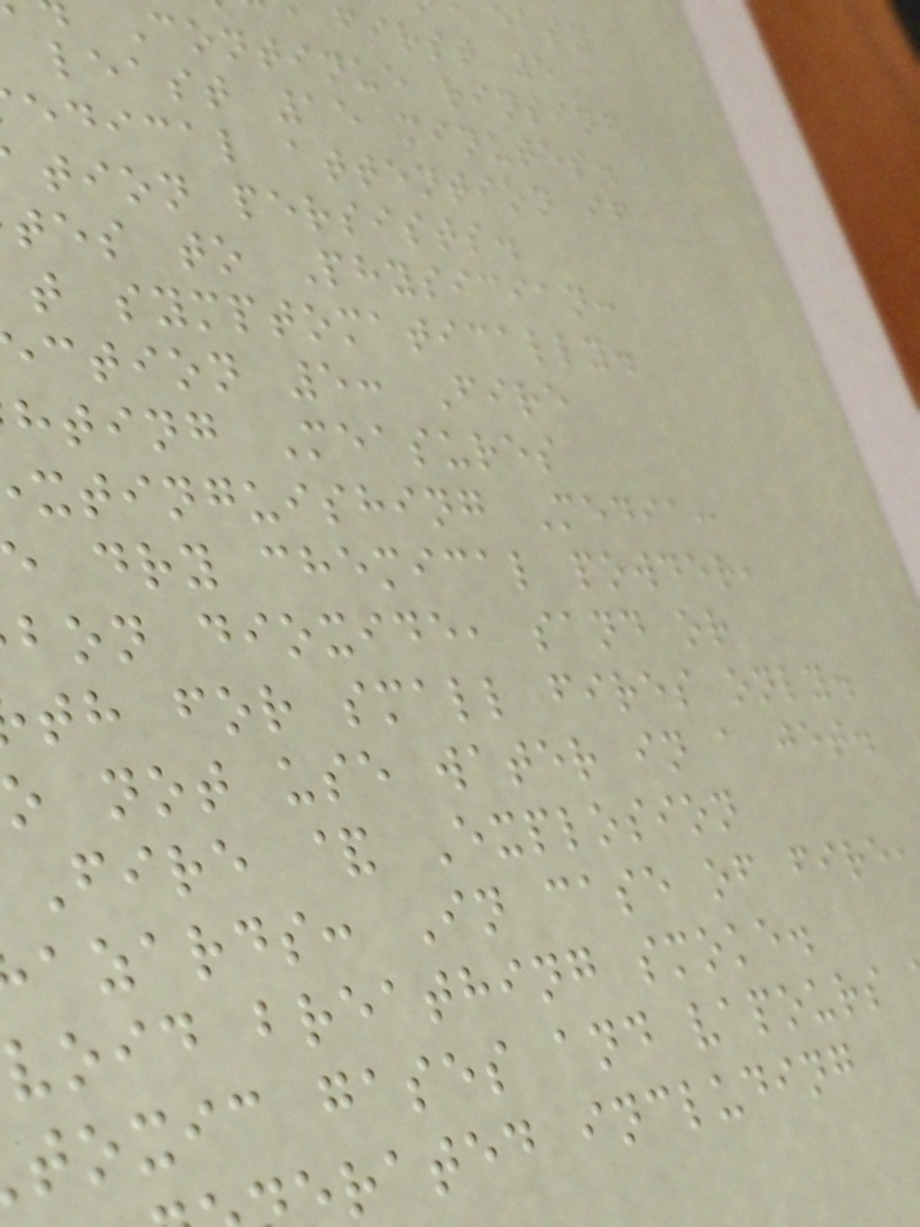first 5
Continue rinsing
least 15 minutes.
edical attention if
tion persists.
tes to Physician:
t symptomatically.
ction 5: Fire
hting Measures
xtinguishing Media:
e dry chemical powder,
bon dioxide, sand or
th for small fires only.
o not use water in a jet.
Fire & Explosion
azards: In case of fire,
void breathing smoke.
toxic gases and vapours
rated including
